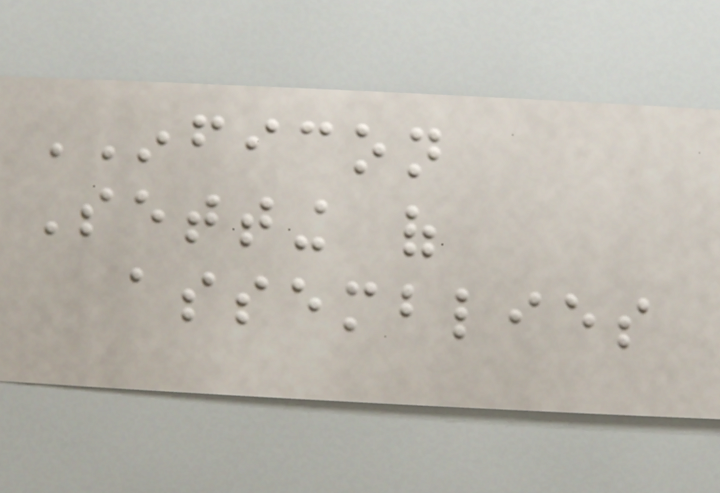INFICON
Setting of
assemblies
